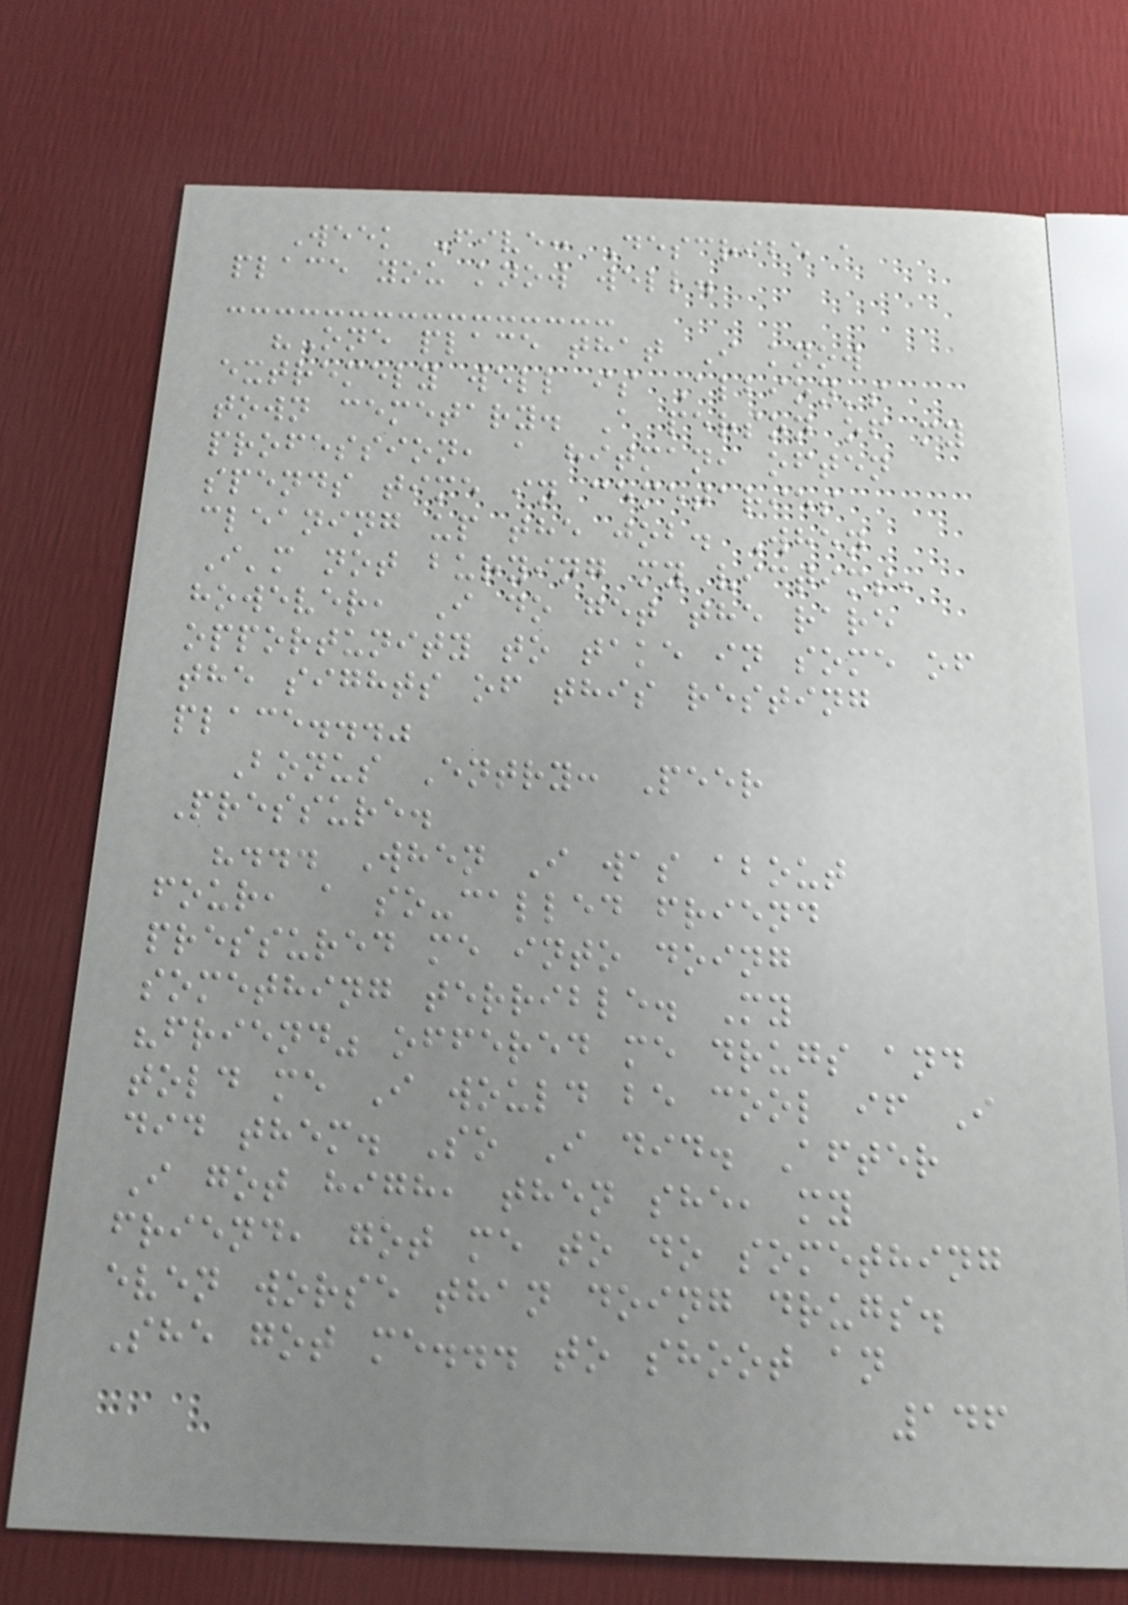Week Five: Describe a
place you know well.
"One place that I know
extremely well is Albion's
town cemetary. A person of my
profession, a hitman, often
spends time in cemetaries
cleaning up the job. When
I'm not burying my victims,
however, I do get the rare
opportunity to take in some of
the sights of this resting
place..."
Bonus Entry: Peer
Pressure.
"... When I was about
four, a so-called friend
pressured me into doing
something terrible. My
"friend" offered me drugs and
told me I would be cool if I
did them. So I did. After
I got high, then she, my
friend, got me to do something
even worse than doing drugs.
She got me... to shoot an
146
